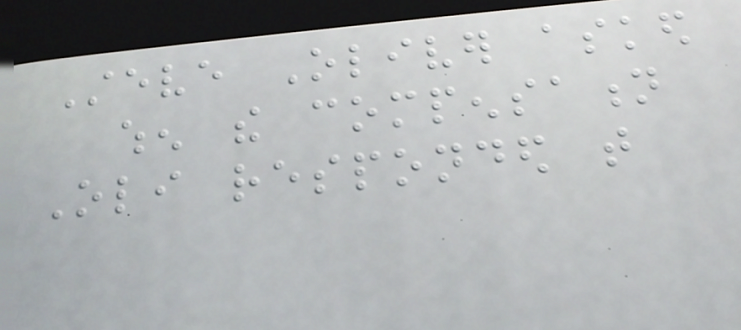Steve Oliver asked
when the compensation
Oli responded that
